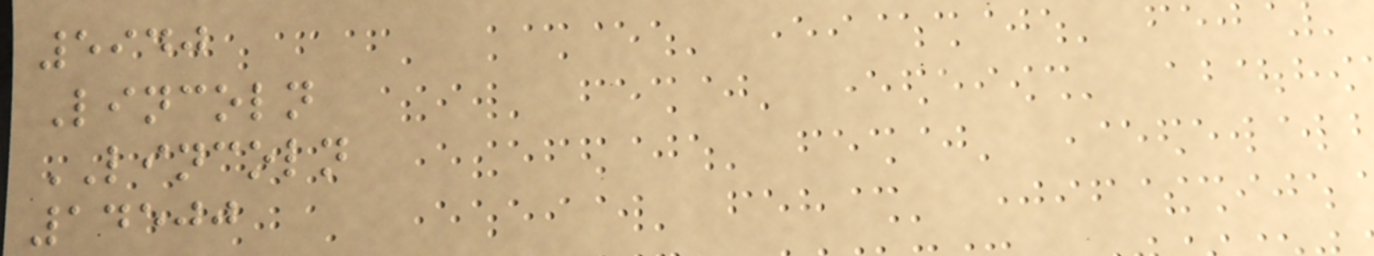5940
Lincoln
LINCOLN
14500
